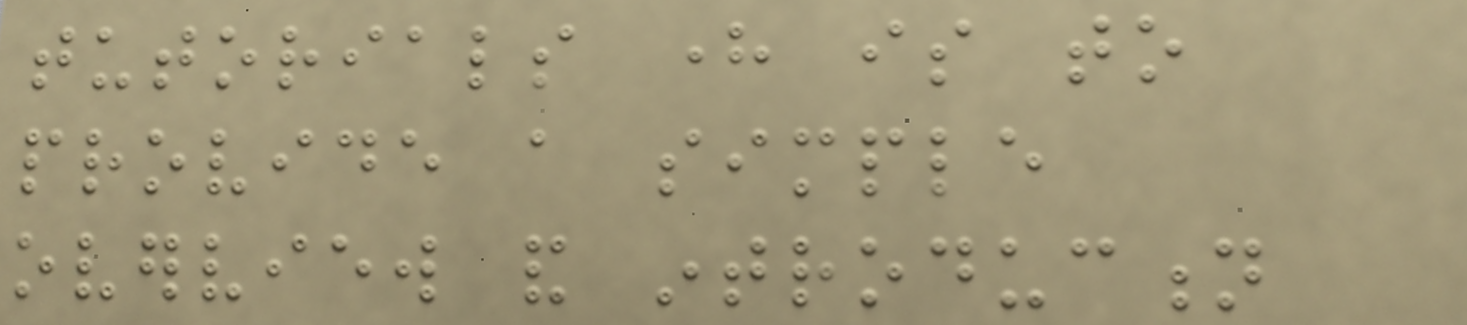tutorials here is to
provide a simple
overview and introduction
